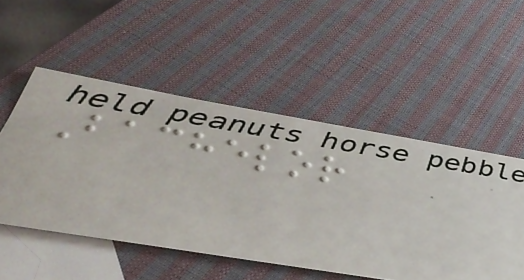Bachelor
